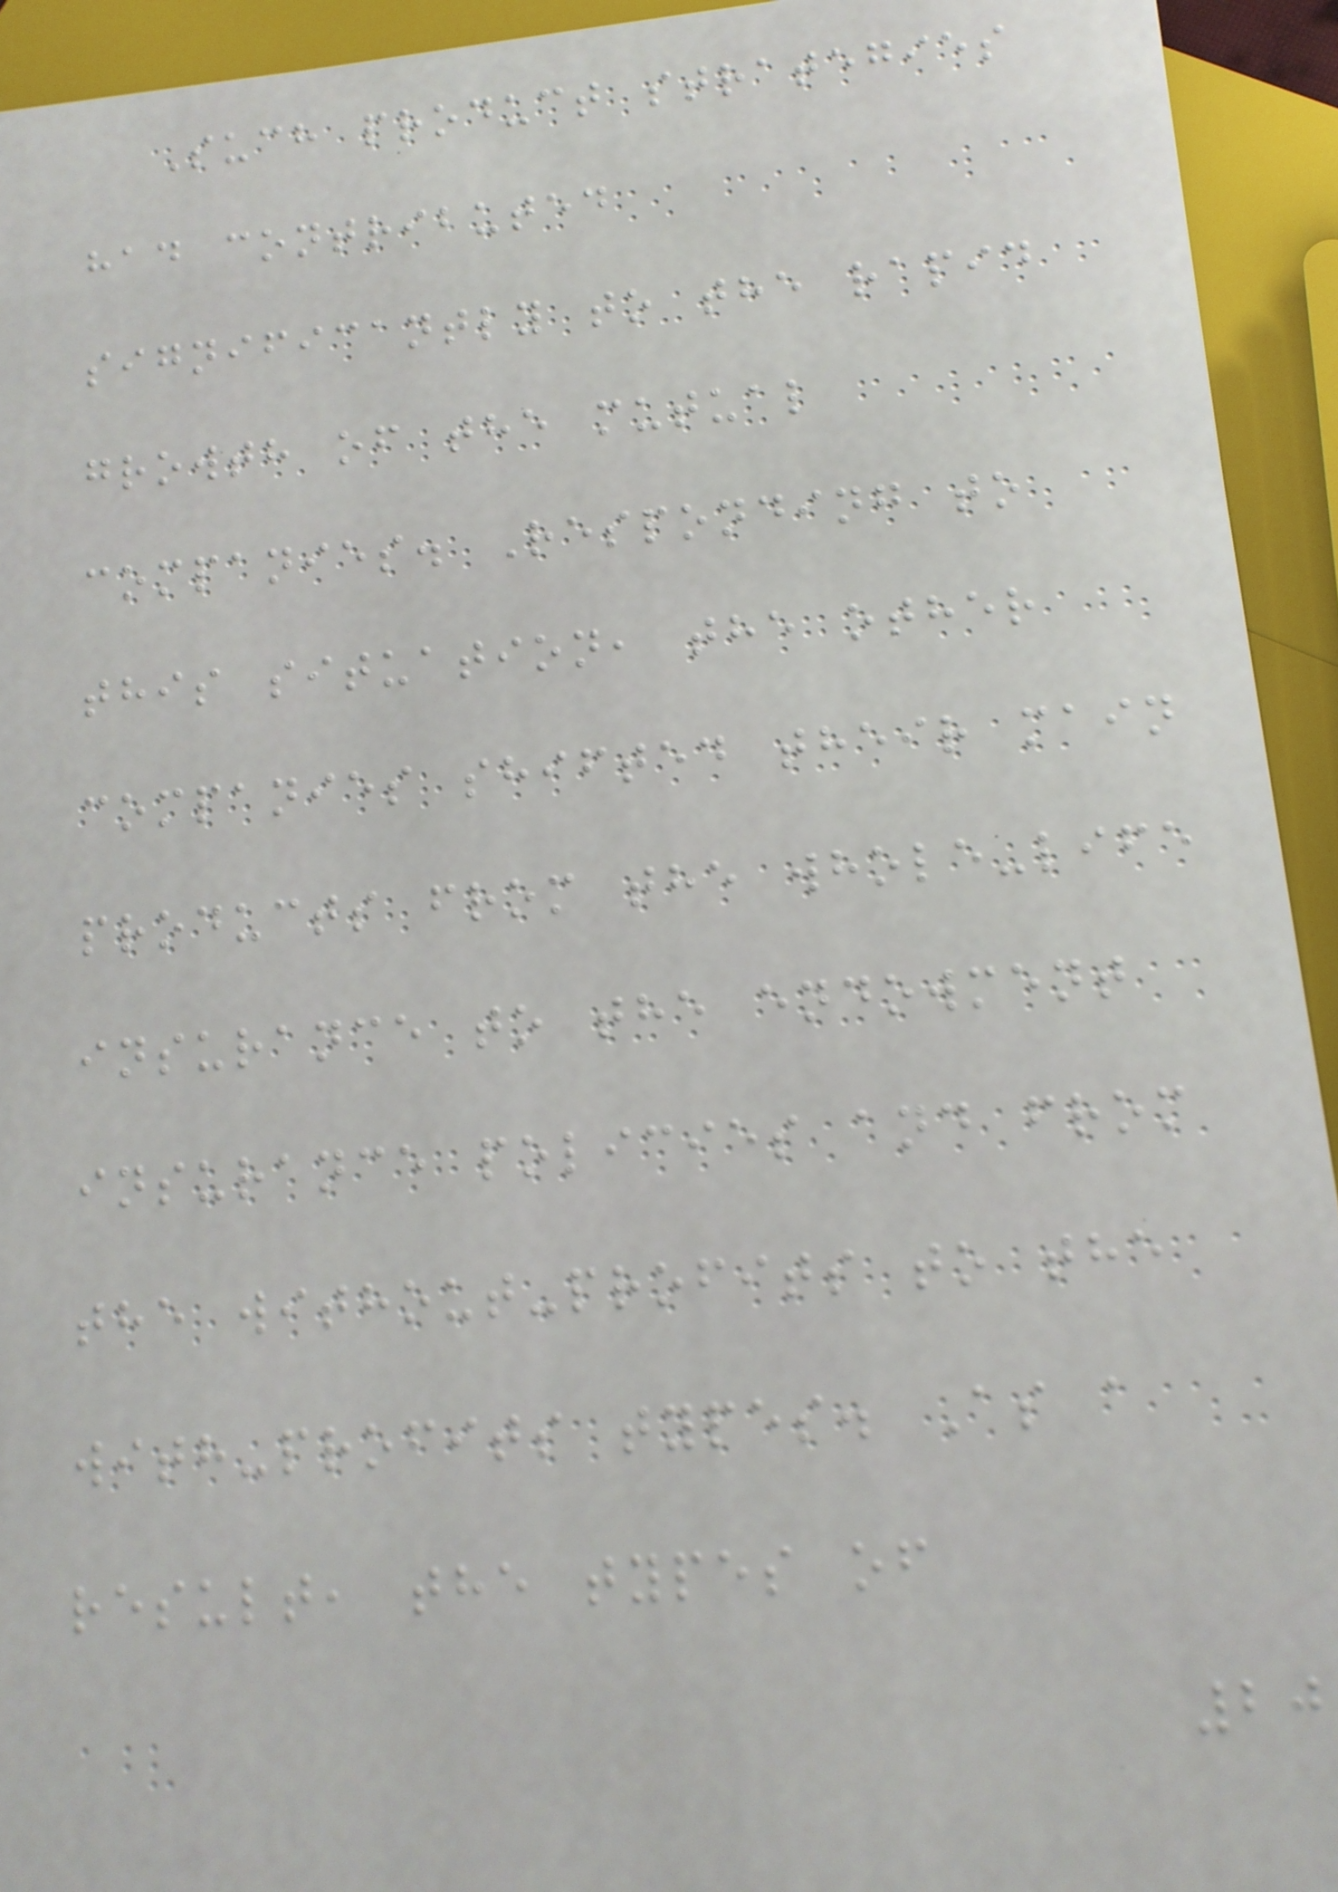Such product strategies
had contributed
significantly to the rapid
growth of the mutual
companies. Responding to
this situation, the other
companies shifted their main
products from the whole-life
insurance to the endowment
insurance policies and from
the without-profits to the
with-profits types. As a
result, the types of
20
